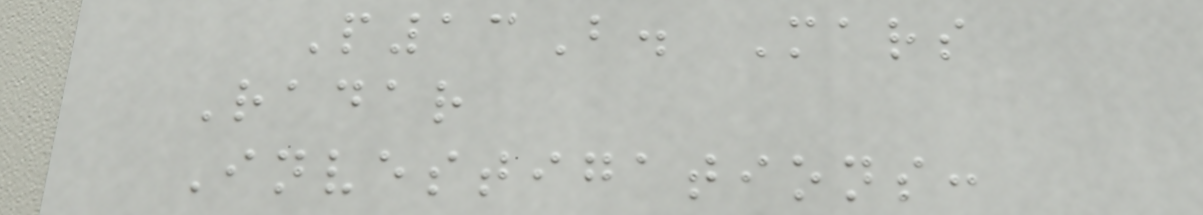P13B. Mars
Radar
Investigations:
